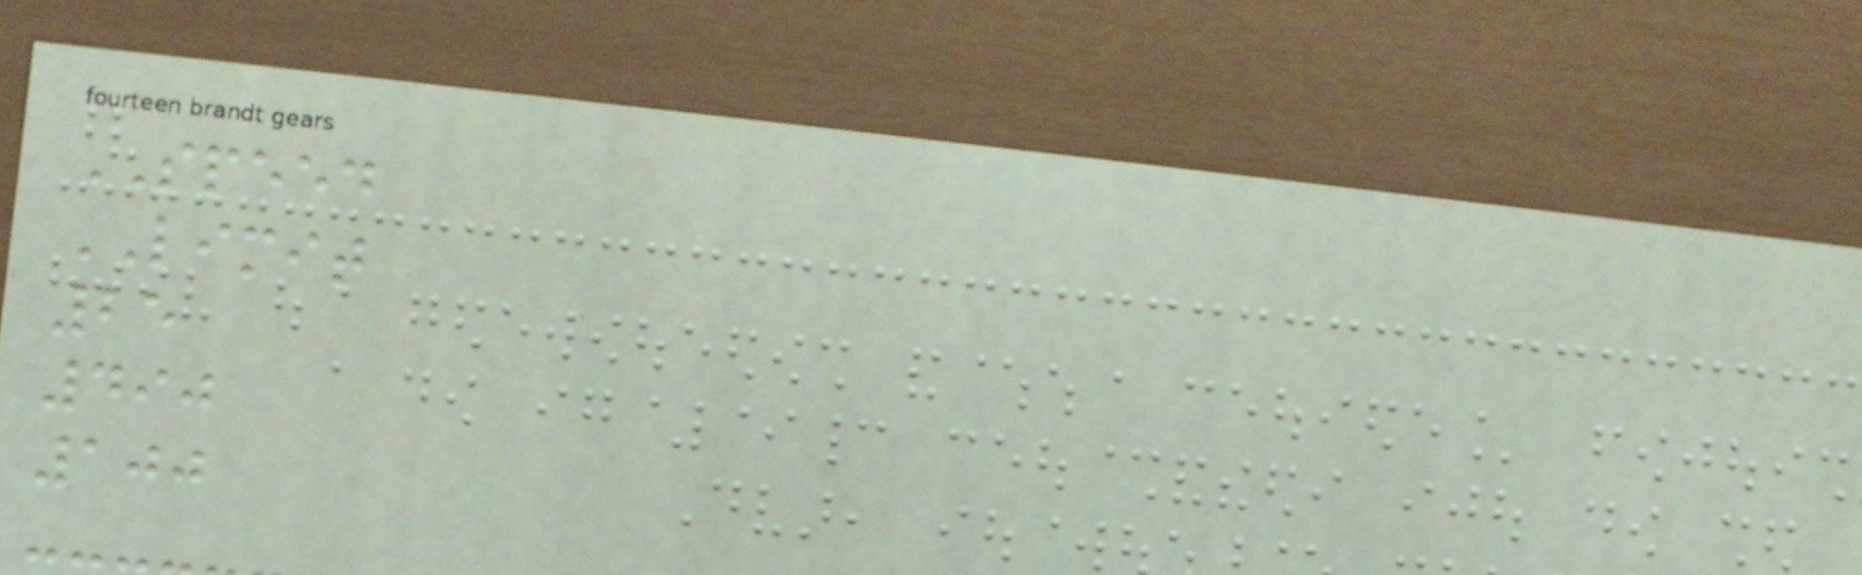SPEED
LIMIT
25
490
100
